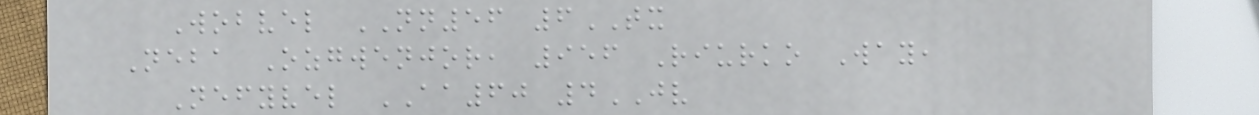Wobvel NN56 6TX
Neba Ozgwenjor, 956 Riurko Way,
Nefyvel AA60 4JV
